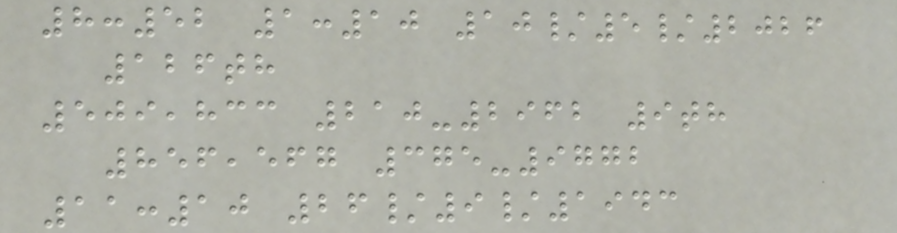8:52 1:10 10/5/2026
126th
509,833 210-2962 9th
856,567 375-9772
11:10 26/9/1943
